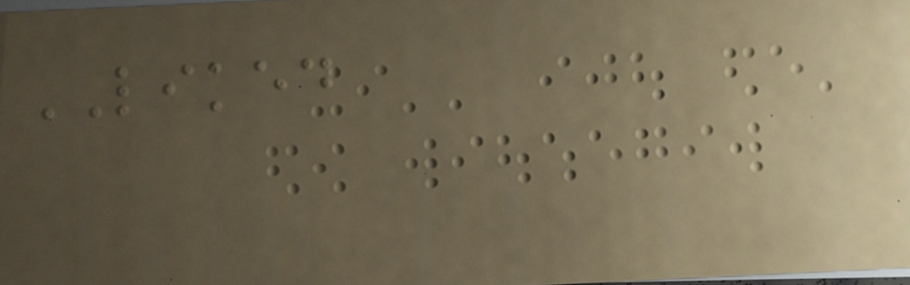LIKED
